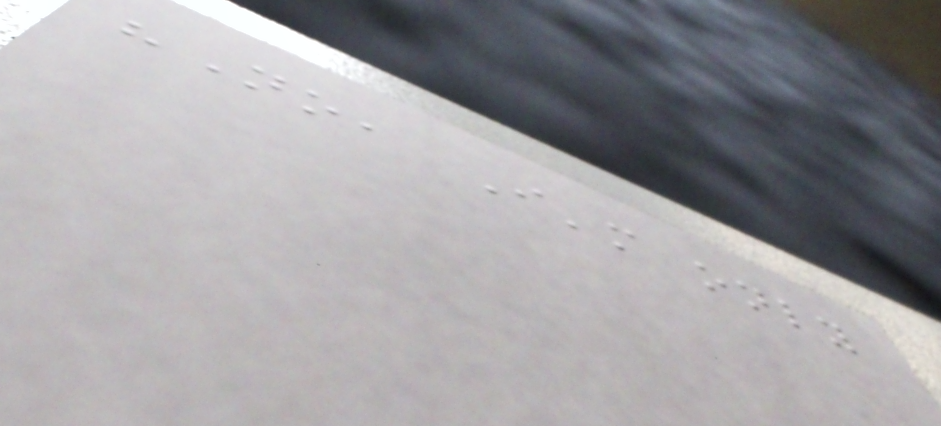"No, I'm only
